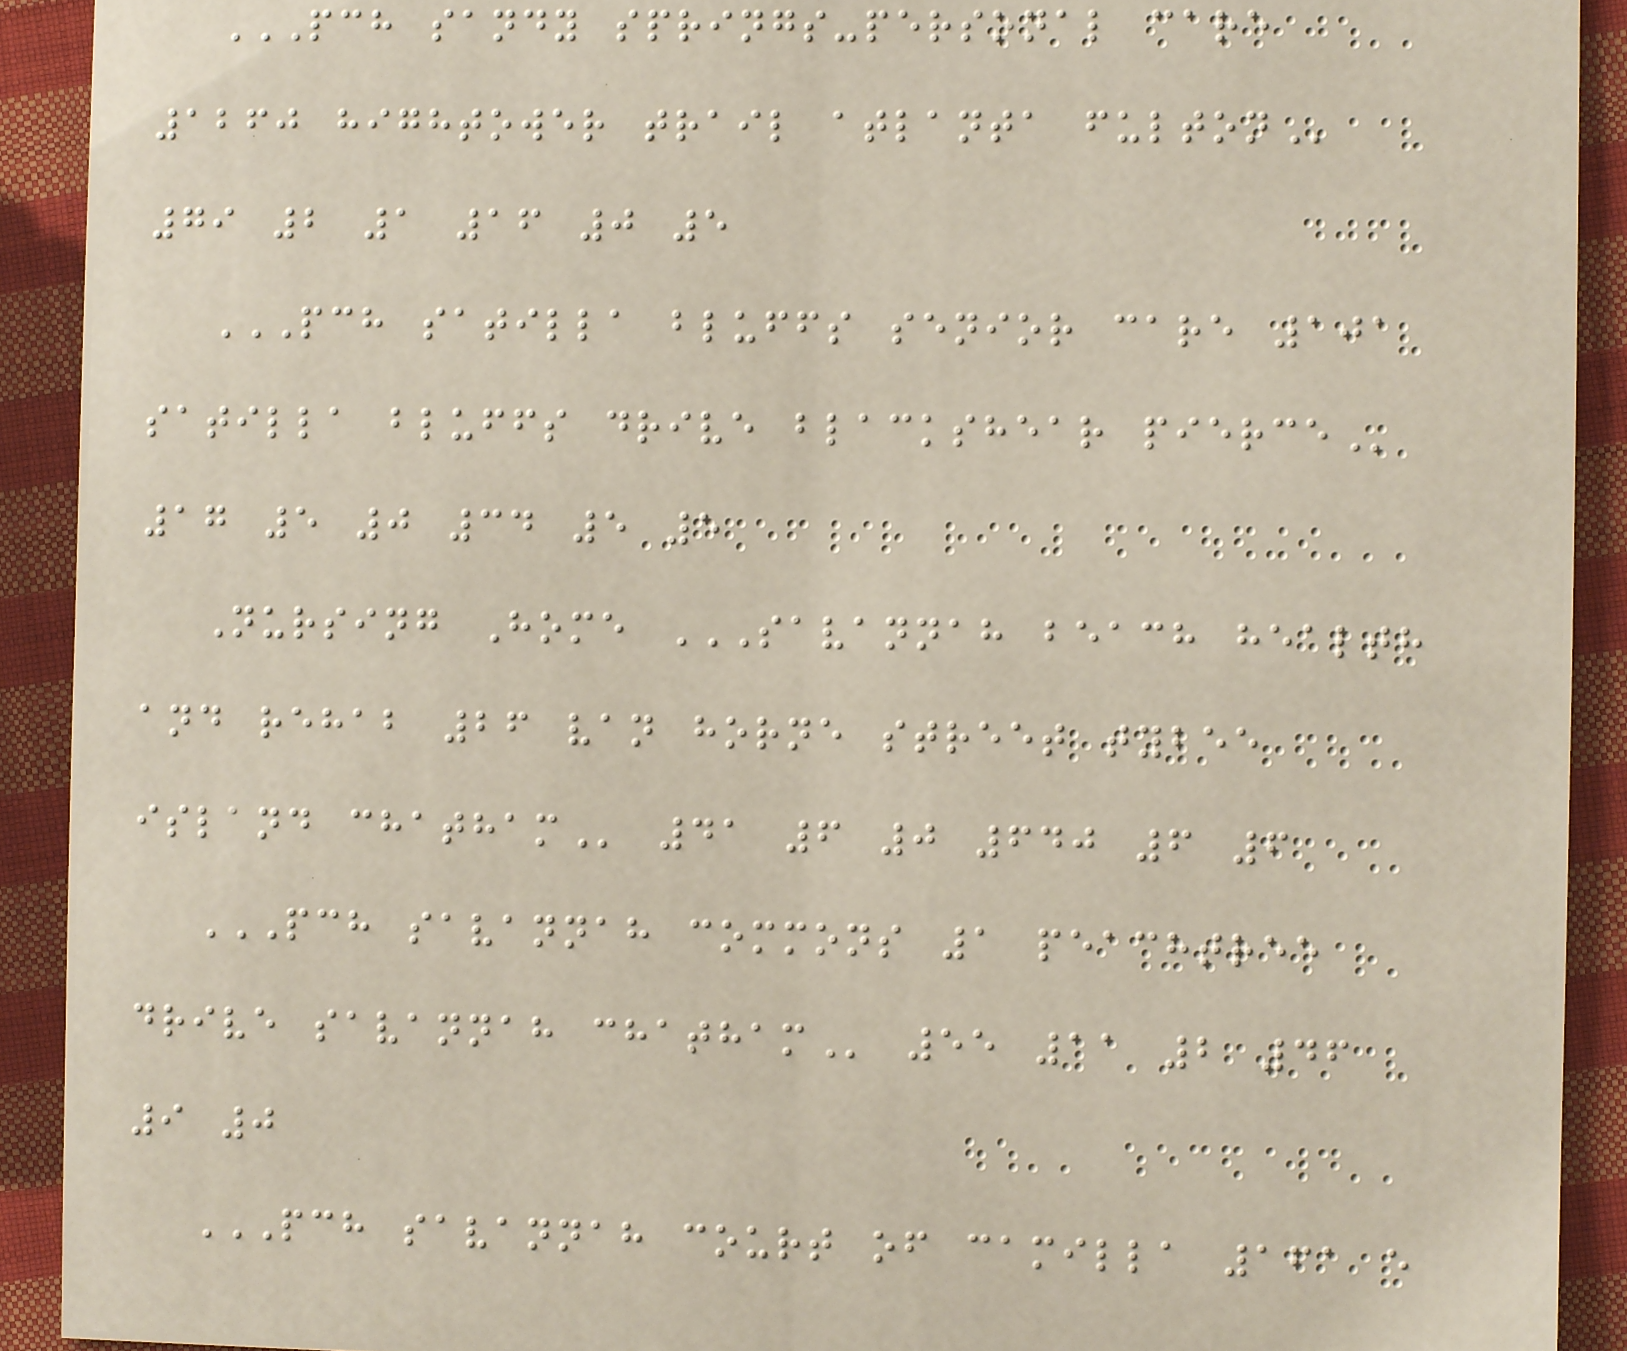PCH SANDY SPRINGS-PERSONAL CARE
1260 HIGHTOWER TRAIL ATLANTA FULTON
79 2 1 16 0 5
PCH SATILLA BLUFFS SENIOR CARE 101
SATILLA BLUFFS DRIVE BLACKSHEAR PIERCE
17 5 0 34 5 5
Nursing Home SAVANNAH BEACH HEALTH
AND REHAB 26 VAN HORNE STREET TYBEE
ISLAND CHATHAM 41 6 0 640 6 6
PCH SAVANNAH COMMONS 1 PEACHTREE
DRIVE SAVANNAH CHATHAM 55 11 2 46
9 0
PCH SAVANNAH COURT OF CAMILLA 161 E
